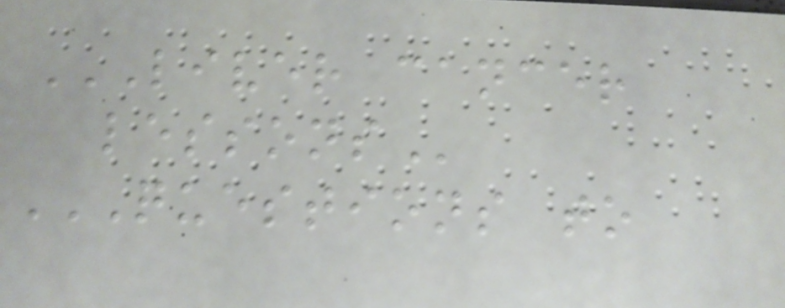LIVER CANCER
LESSONS
QUESTIONS TO
